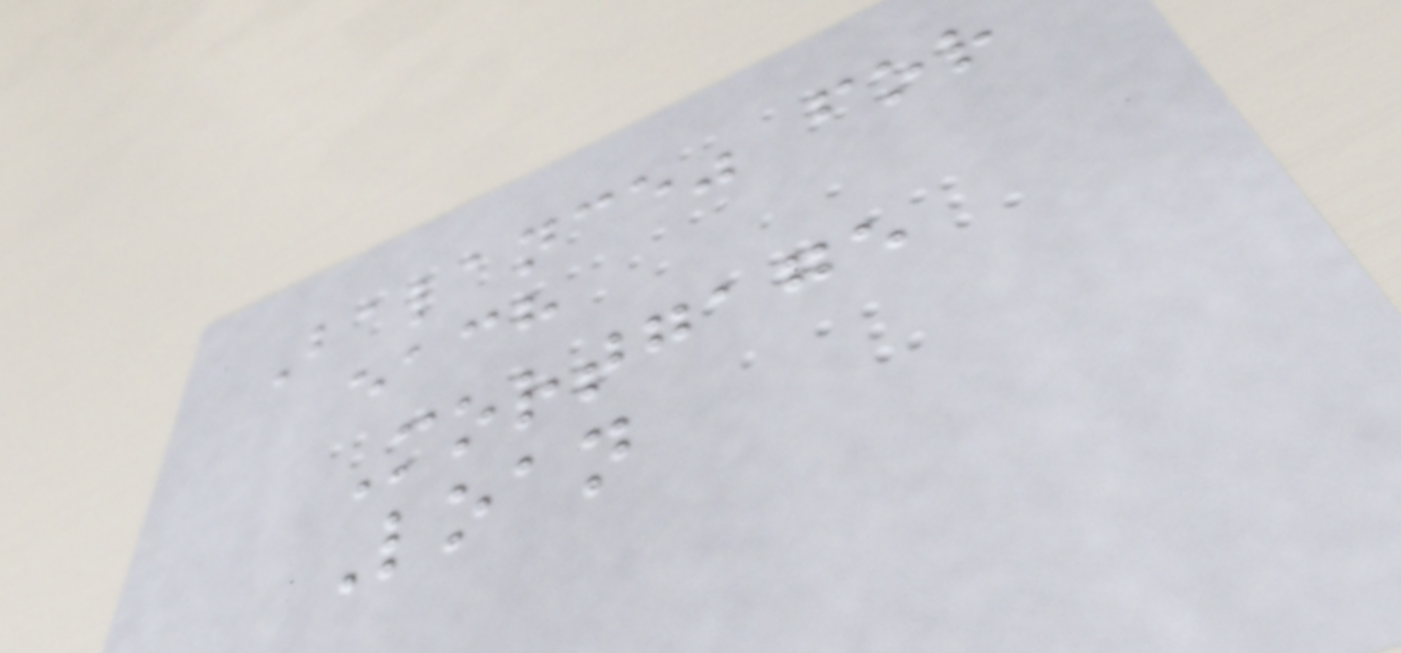Balance" for
each
Mortgage
Loan
